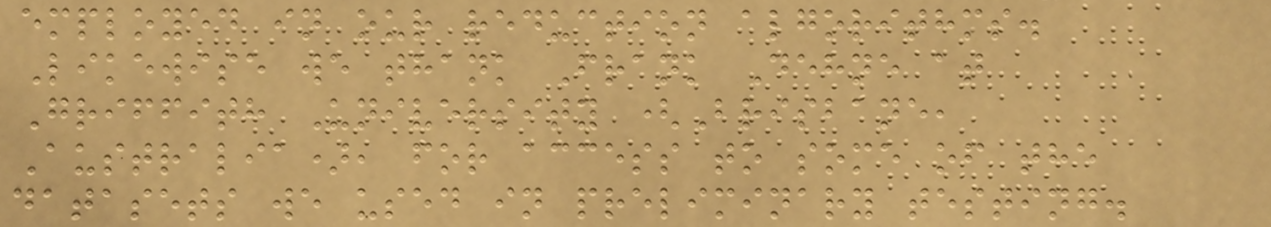employed in our reduction algorithms.
Likewise we thank Frank Dehne at
Griffith University (Brisbane,
Australia), for access to some of the
datasets we used in preliminary testing.
